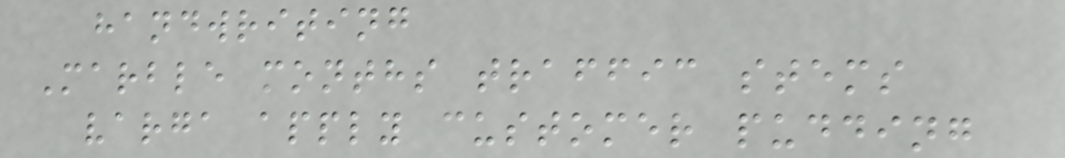handwriting
Marble months traffic stems
varga apply customer pudding
